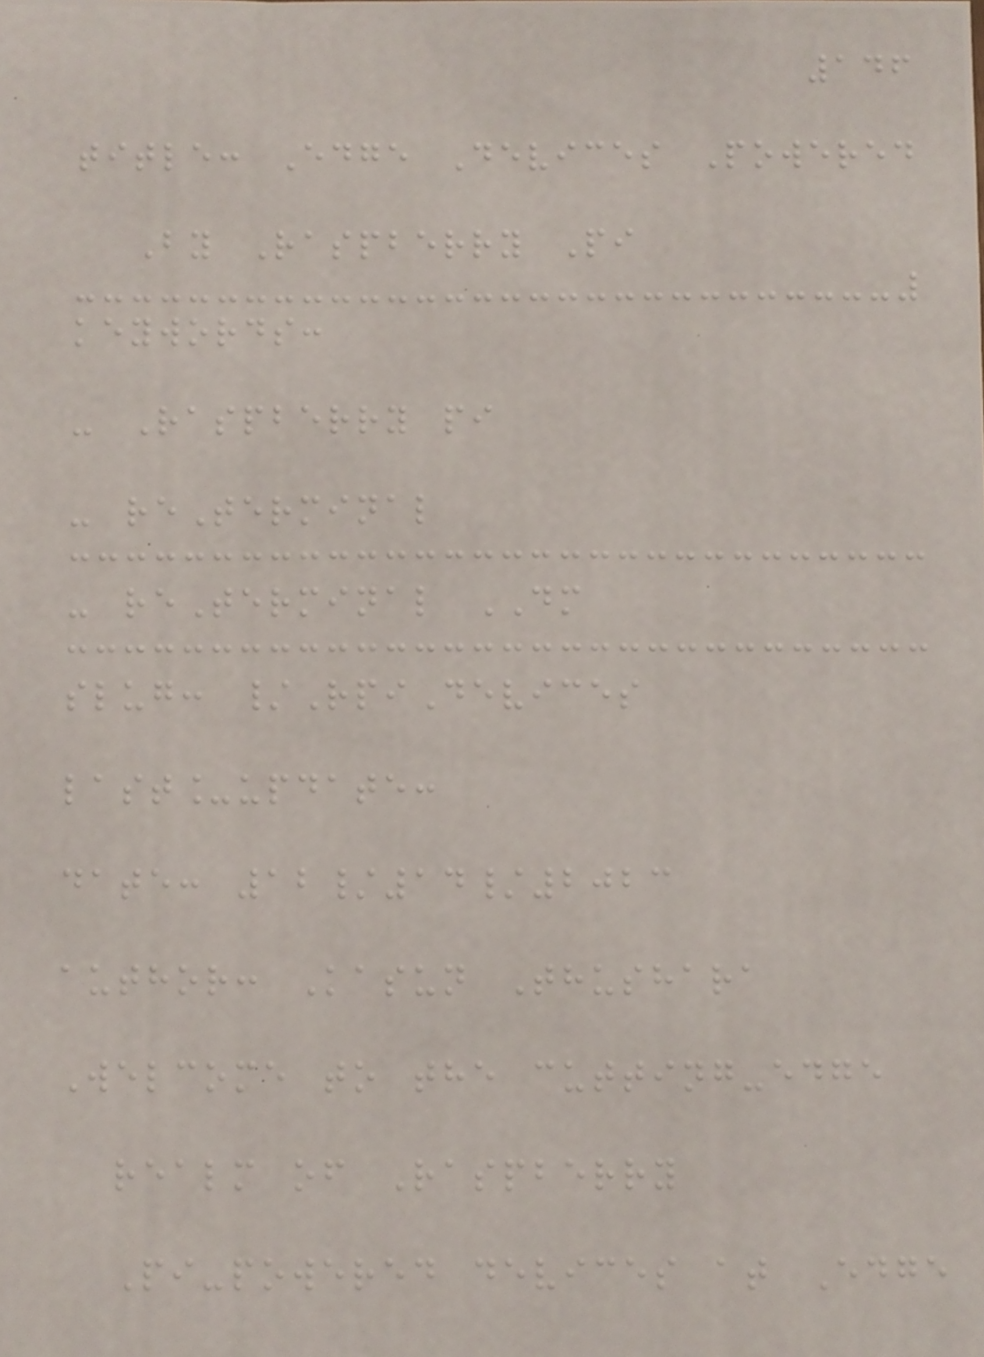146
title: Edge Devices Powered
By Raspberry Pi
keywords:
- Raspberry pi
- reTerminal
- reTerminal DM
slug: /RpiDevices
last_update:
date: 12/14/2023
author: Kasun Thushara
Welcome to the cutting-edge
realm of Raspberry
Pi-powered devices at Edge
